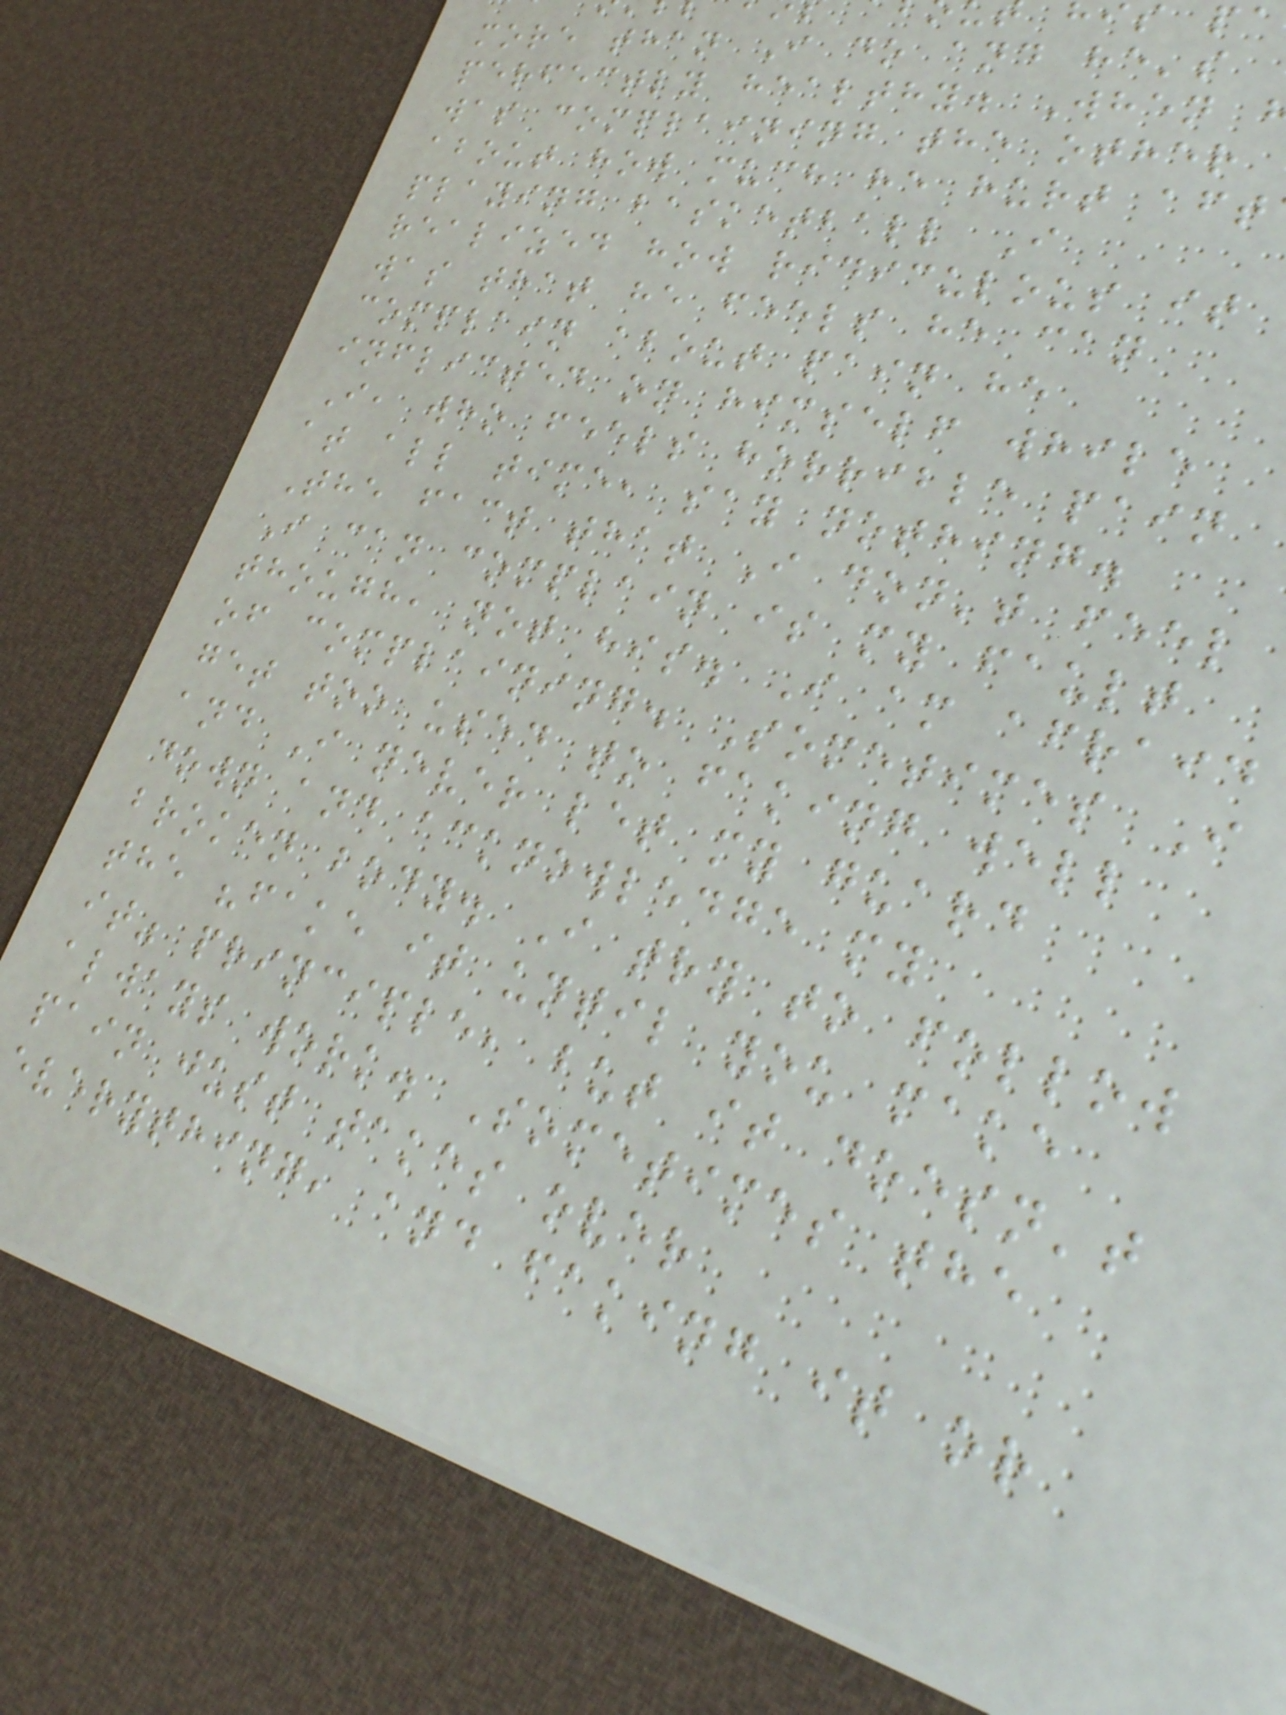more than I do and he's
perfectly healthy. When
was complaining the other
about how much he hurt aft
playing basketball I
realized how ridiculous it
was that he feels he can
complain about pain he
inflicted on himself while
I, who feels horrible pain
at all time, say nothing.
The fact that I don't feel
I can complain is my fault
though, not his. I am afraid
of complaining. Sometimes I
get too used to faking well
and I never let my guard
down and acknowledge my
broken body. I try to follow
the "fake it until you make
it" principle, but it doesn't
always work. Sometimes the
pain just takes over
everything, and faking it or
